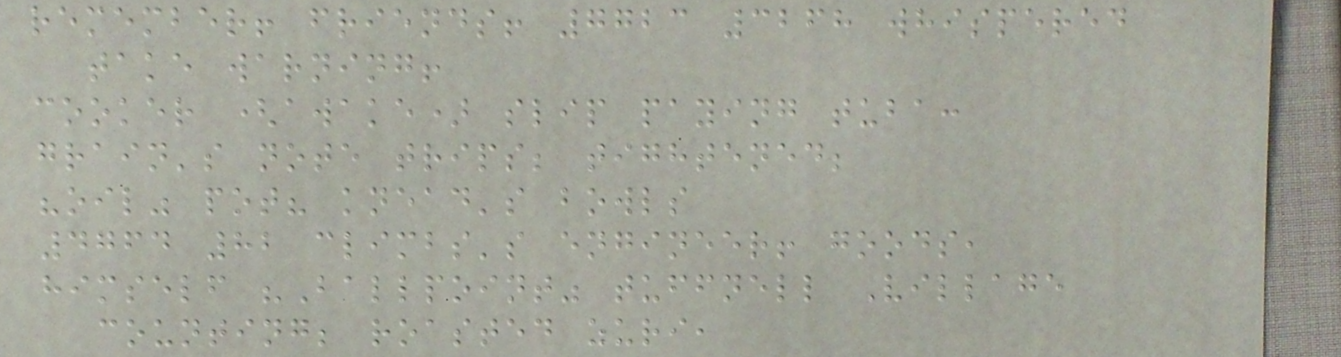remember! friends! 7723 3268 whispered
take warning!
cooker (awake) slip paying tuba:
grain's note trips; tightened;
"oil" pot? knead's bowls
4764 82 climbs's engineer! goods,
himself "Ballpoint" tuffnell Village
counting; roasted zuri,
